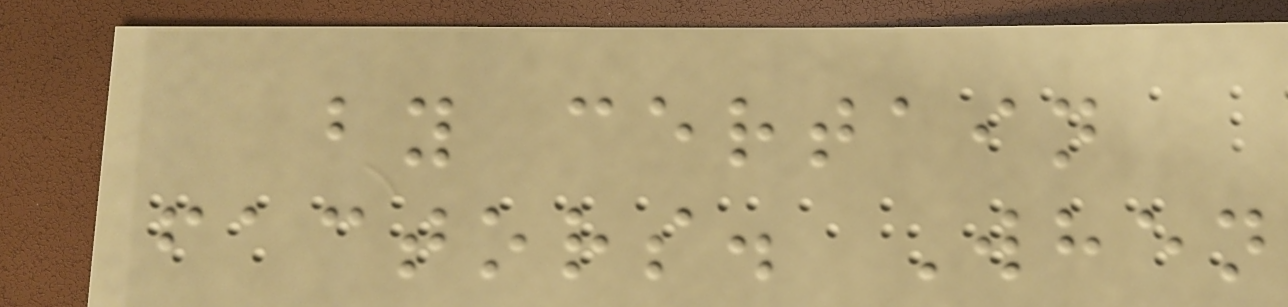by certain
factors. When
